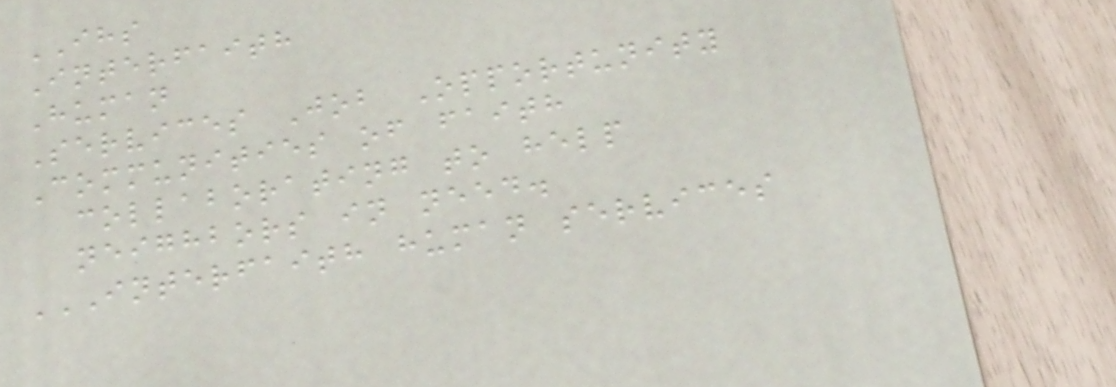IHS
Interfaith
Human
Services Job Opportunity
Communities of faith
collaborating to help
neighbors in need.
INTERFAITH HUMAN SERVICES
